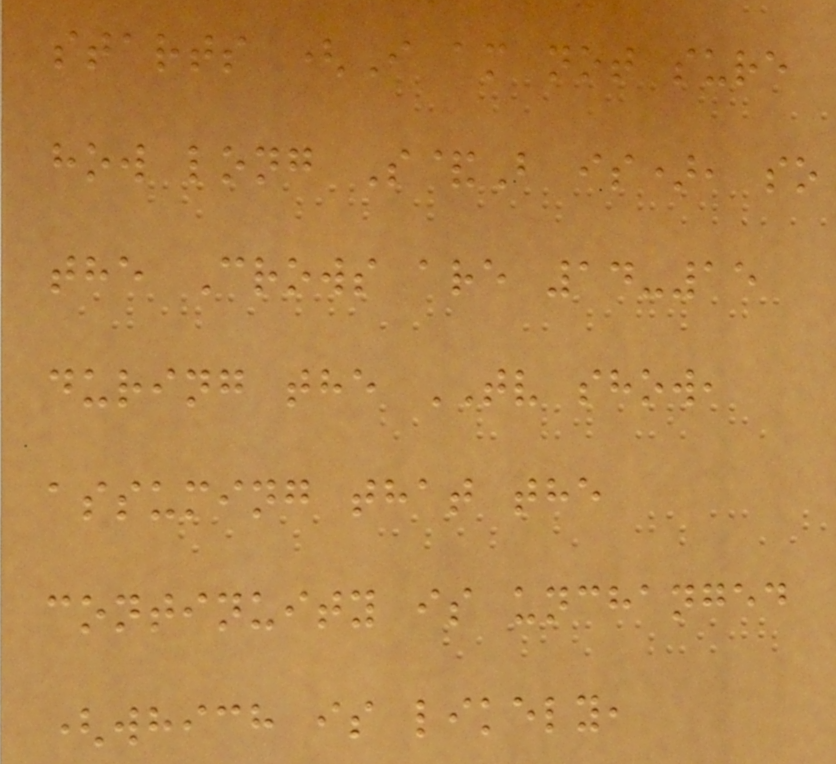starts (I am not sure
how long S&B is), so
the Crows are 14-15
during the TV show,
assuming that the
continuity is unchanged
(which is likely,
